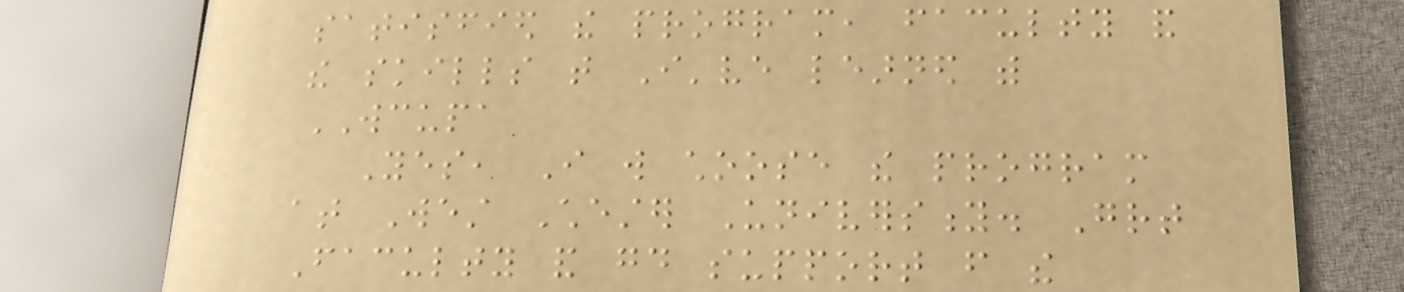satisfied the program, faculty and
the skills that I've learned with
WCUPA
Yes, I will choose the program
at West Chester University. Great
Faculty and good support from the
